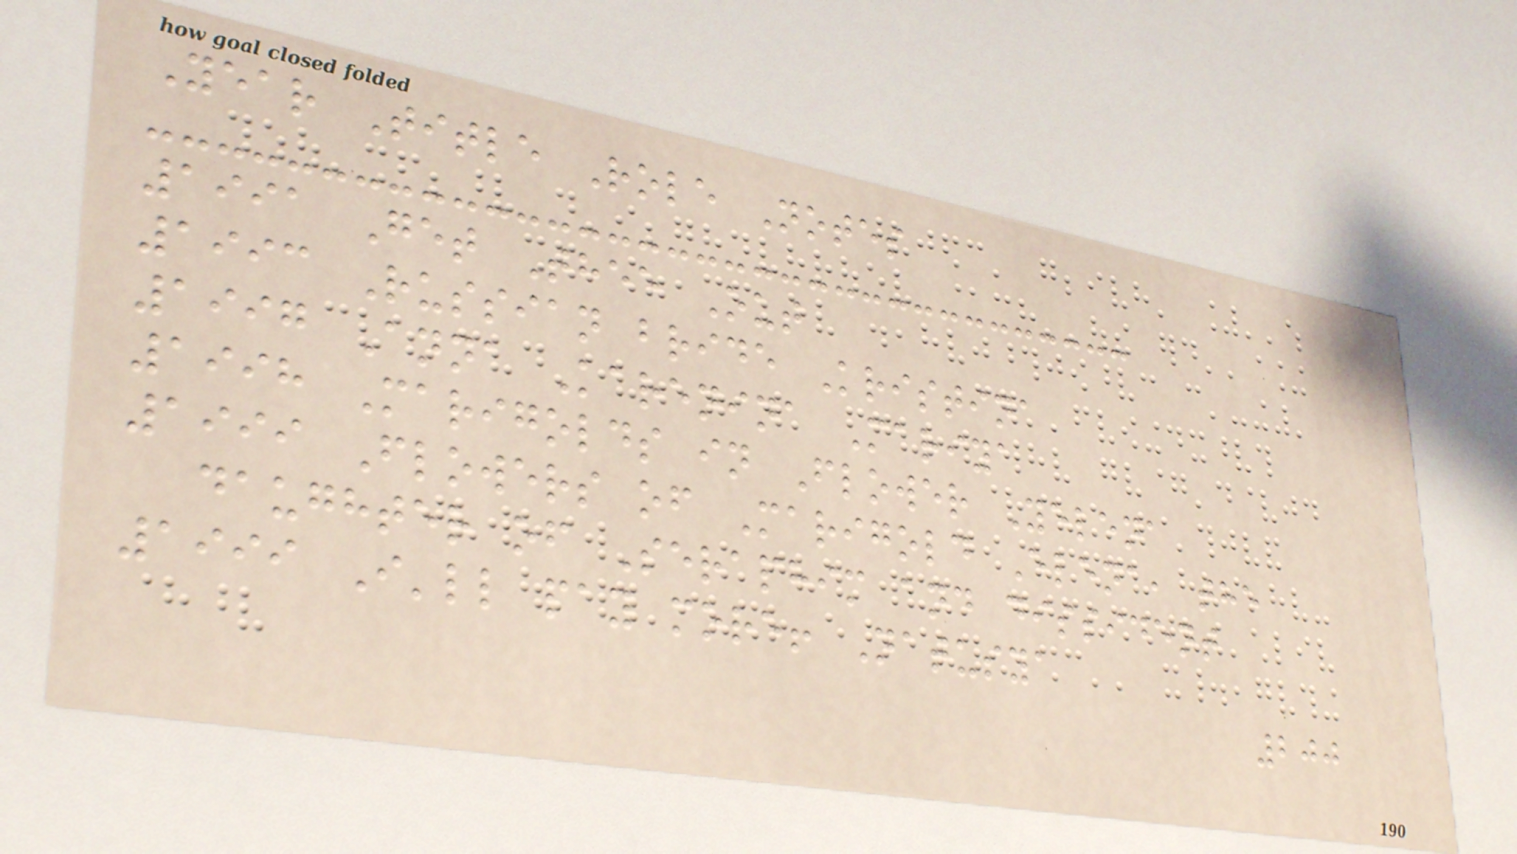Year Title Role Notes
1991 Get Thee Out
1993 Russian bride Kristina
1997 Anna Karenina Mariya
1998 Marigolds in Flower Yelena
1999 Flowers of Marigold Elena, the
daughter of Seraphim and dissident
1999 I'll pay more! Natusya
200
